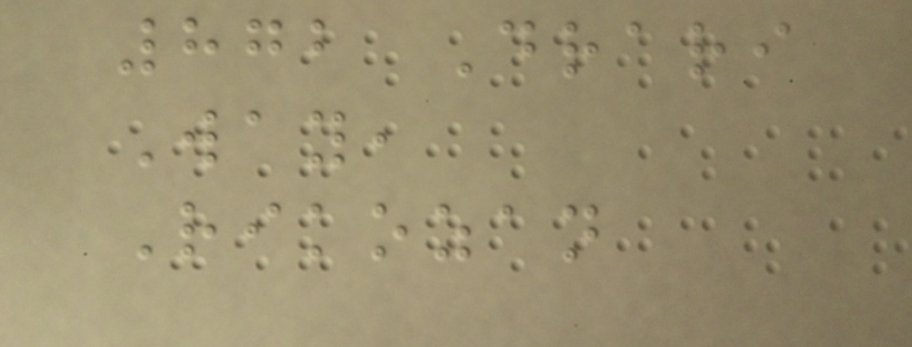872 Drari
Way,
Rikozan
